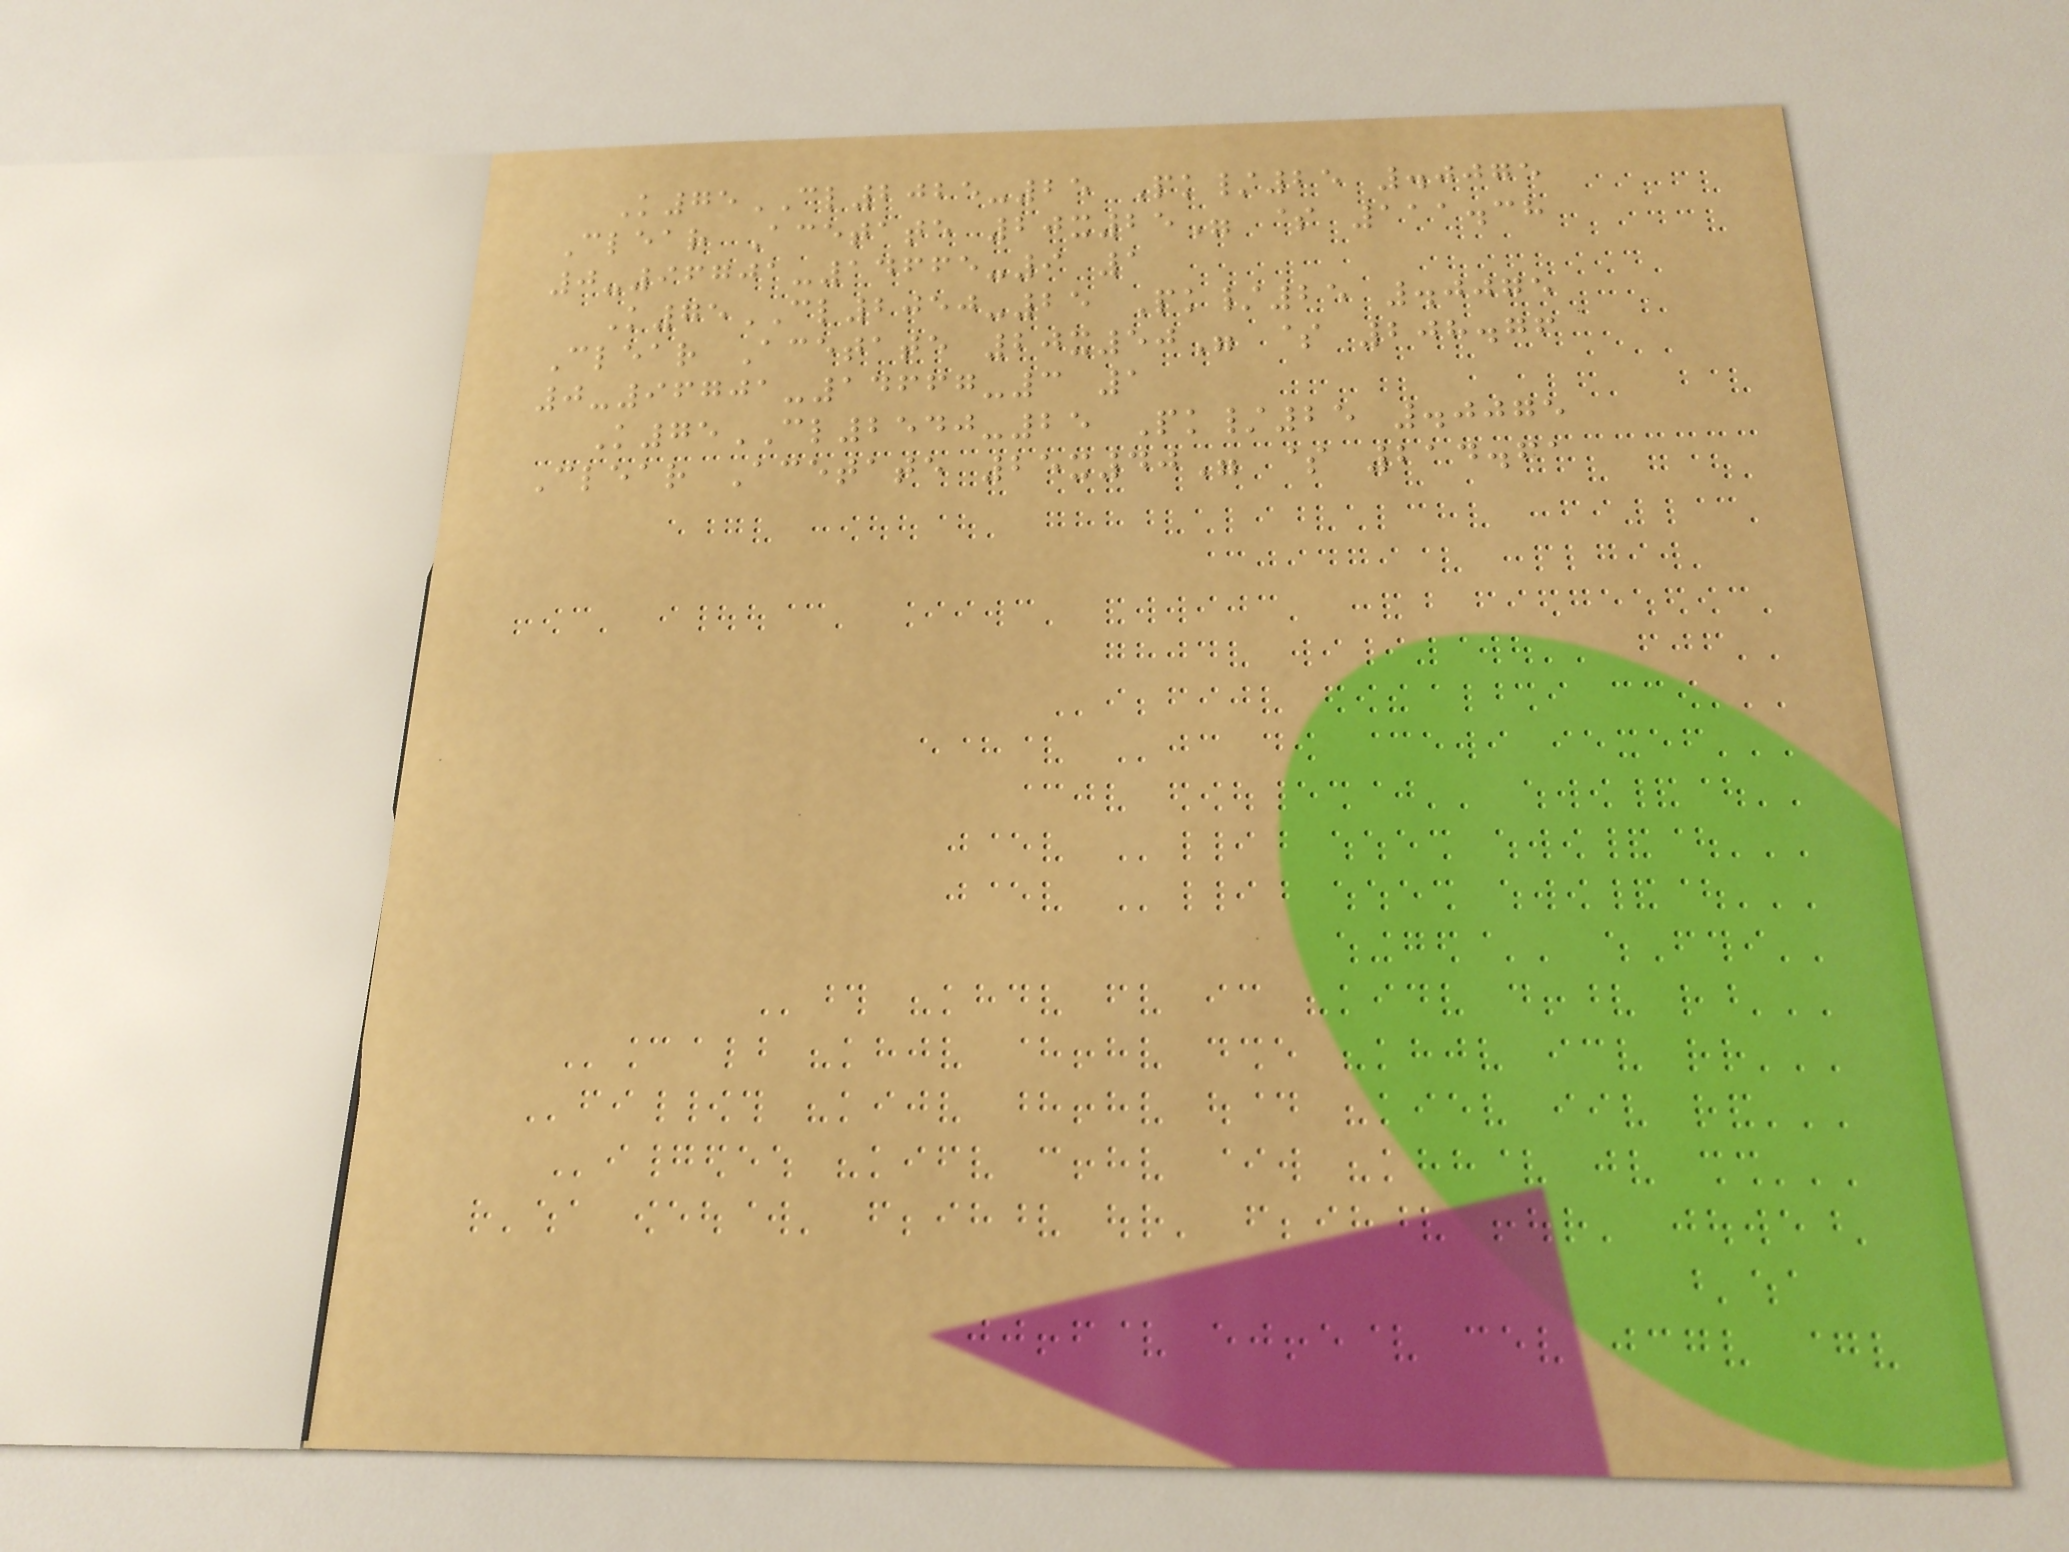K75CL2025-25 Pk/25 .0075
Clear Acetate 20x25" $ 111.38
0-96701-14665-9 1
K75CL2050-25 Pk/25 .0075
Clear Acetate 20x50" $ 208.76
0-96701-14667-3 1
K75CL2540-25 Pk/25 .0075
Clear Acetate 25x40" $ 214.61
